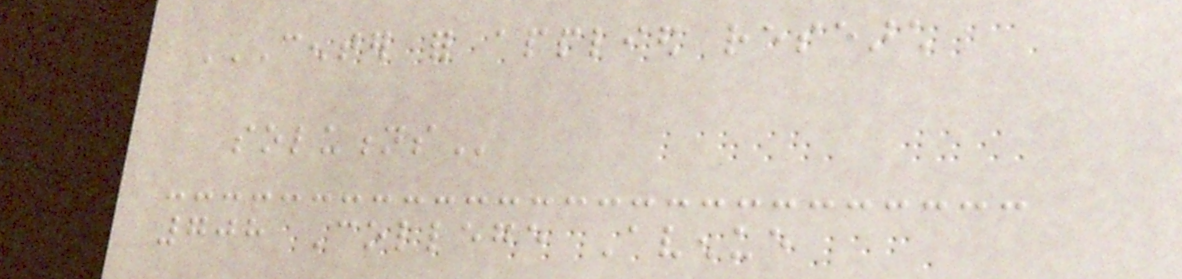CENTER FOR APPLIED RESEARCH
SOLUTIONS
708 College Avenue
